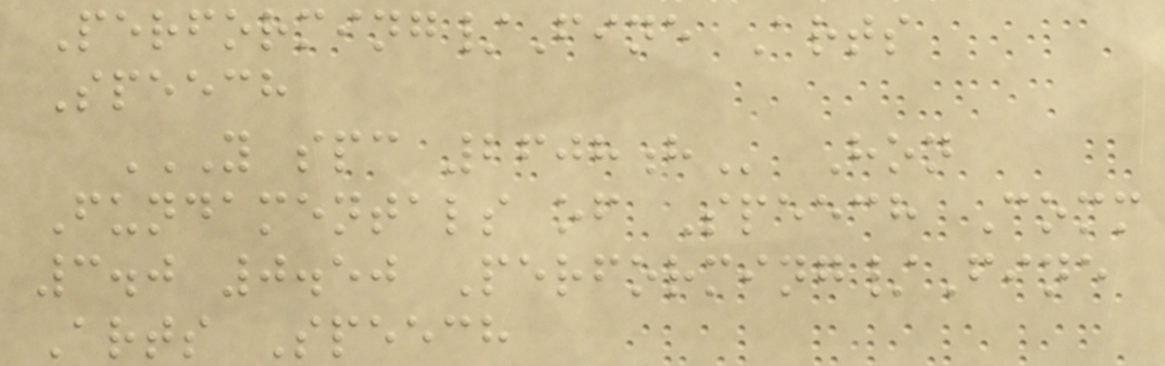Performing/Fine Arts
Speech
Y SPC 2608H Hon
Fundamentals of Speech Comm
3.0 0.50 Performing/Fine
Arts Speech
